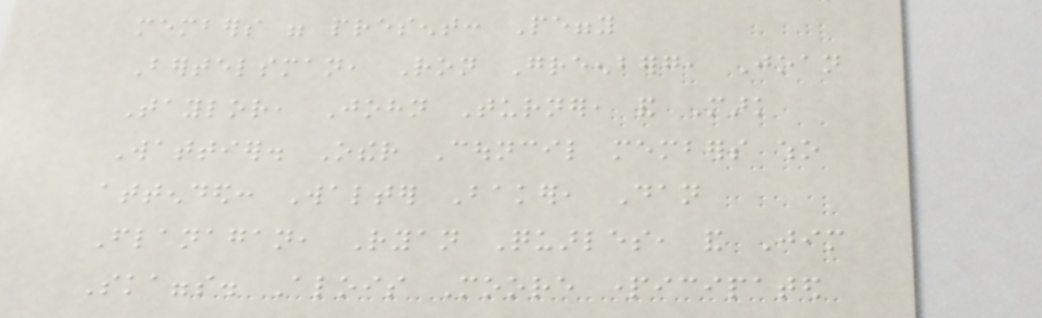members were present: Peggy
Bertelsman, Ron Greenberg, Joan
Taylor, John Turner, and Mark
Wattier. Other Council members who
attended: Walter Baker, Dan
Flanagan, Ryan Quarles, and Jim
Skaggs. Alois Moore participated
